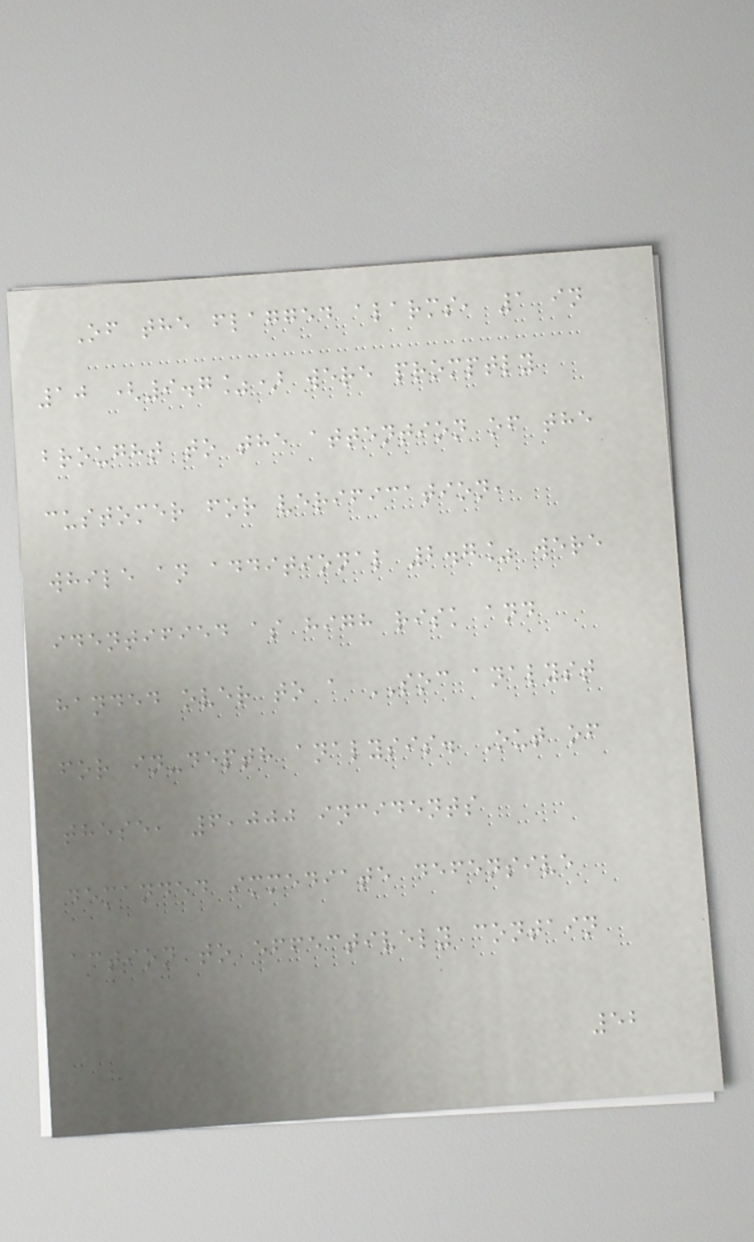Of the flagged alarms, 1 in
10 (9.7%) were promptly
brought to the attention of the
customer for verification,
while an additional 2.7% were
identified as high risk and
handed over to a SOC analyst
for in-depth analysis. Out of
these, 6,000 incidents
demanded immediate defensive
action to effectively contain
52
